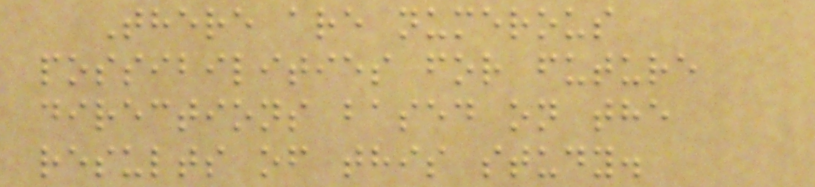There are numerous
possibilities for future
directions based on the
results of this study.
